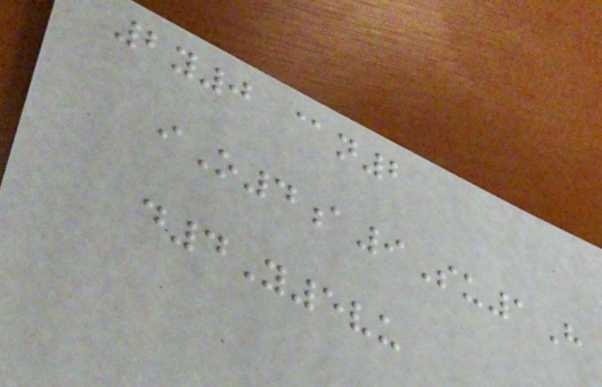2y0 @n2
iO4a9Su1H
d4Y5vu
